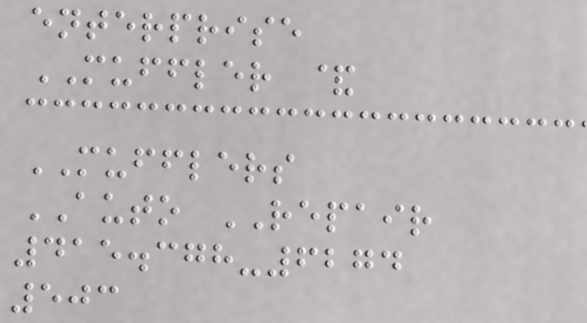enterprise
MUFFLER &
MUFFLERS
AUTO REPAIR
415.378-6274
503
